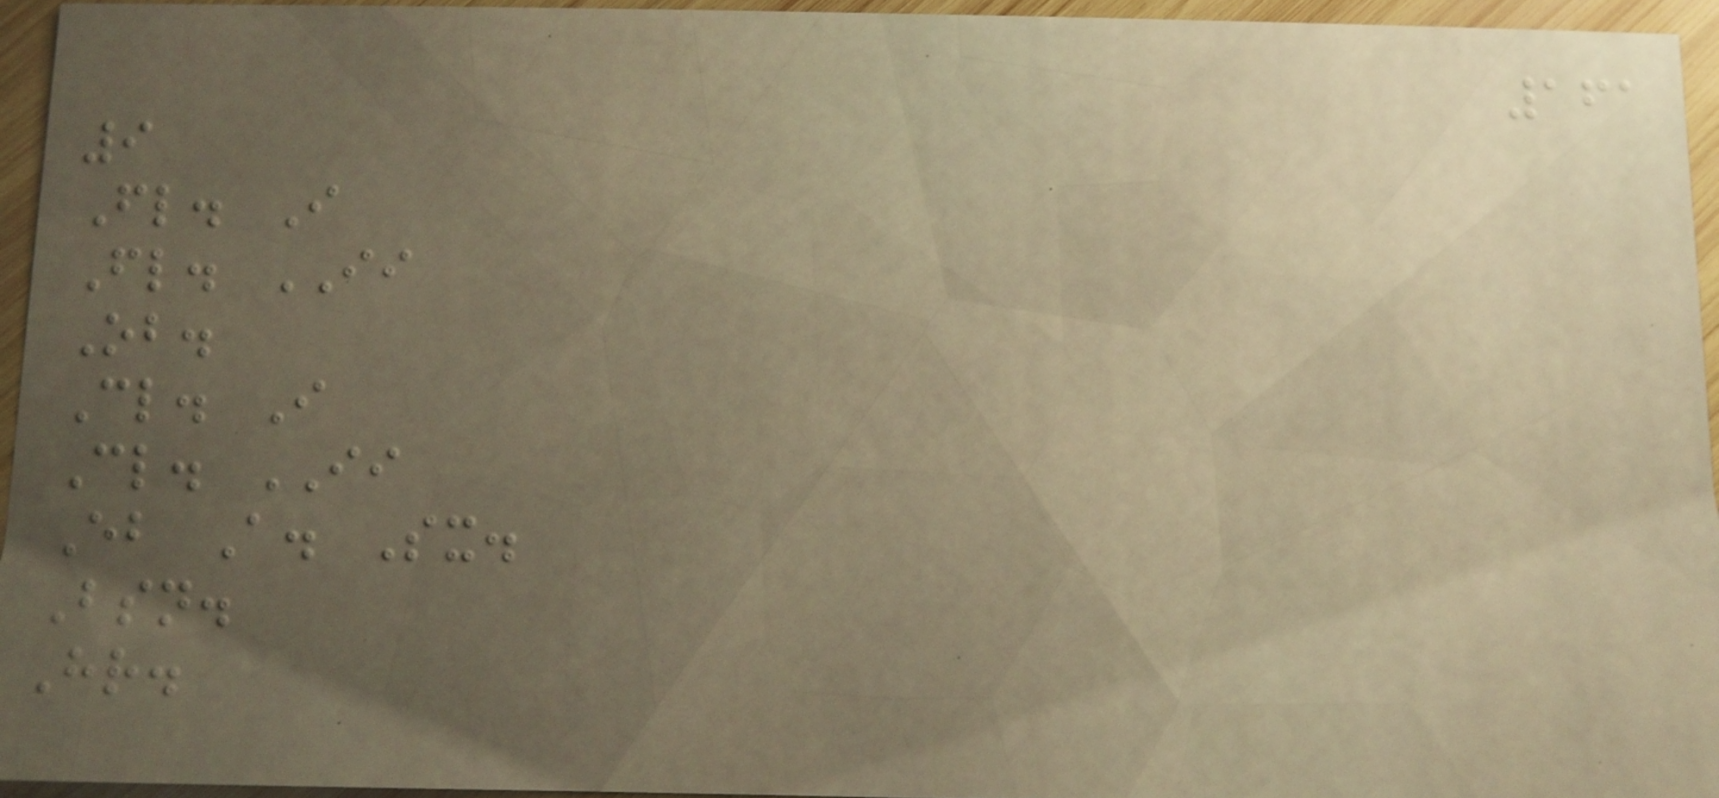161
9
Fl. I
Fl. II
Ob.
Cl. I
Cl. II
Eb A. Sx.
Bsn.
Hr.
